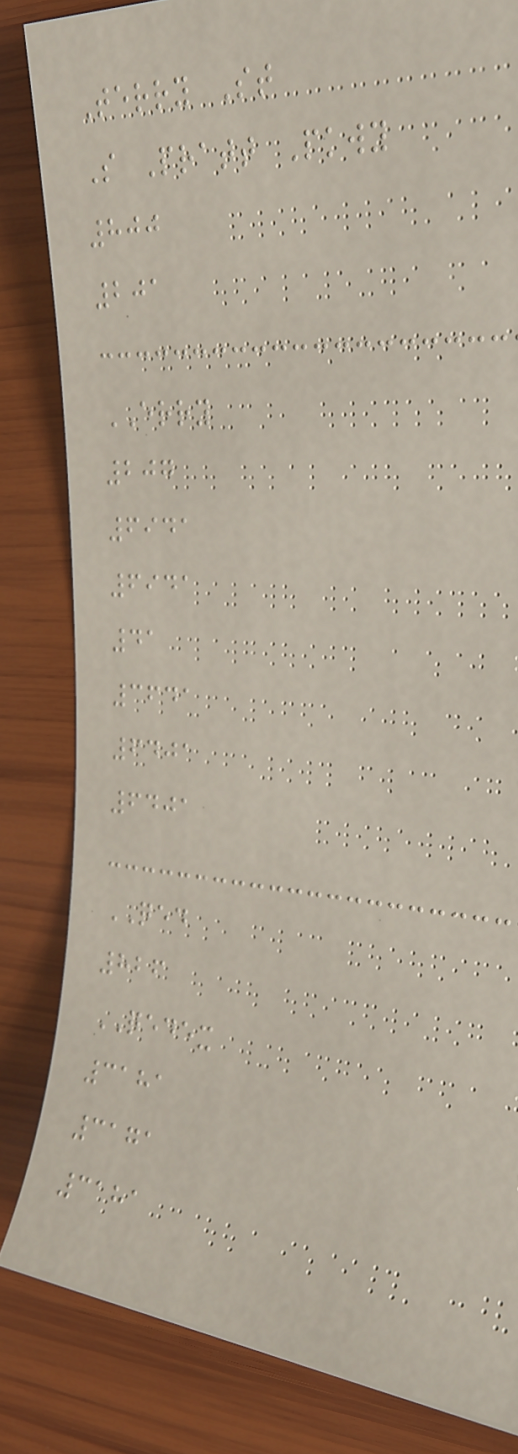Terry St
S Pratt Pkwy
800
201
ERRY
207
6941
6941
41
3641
6401
6401
QED
826
QEDEX
3181
3171
3181
